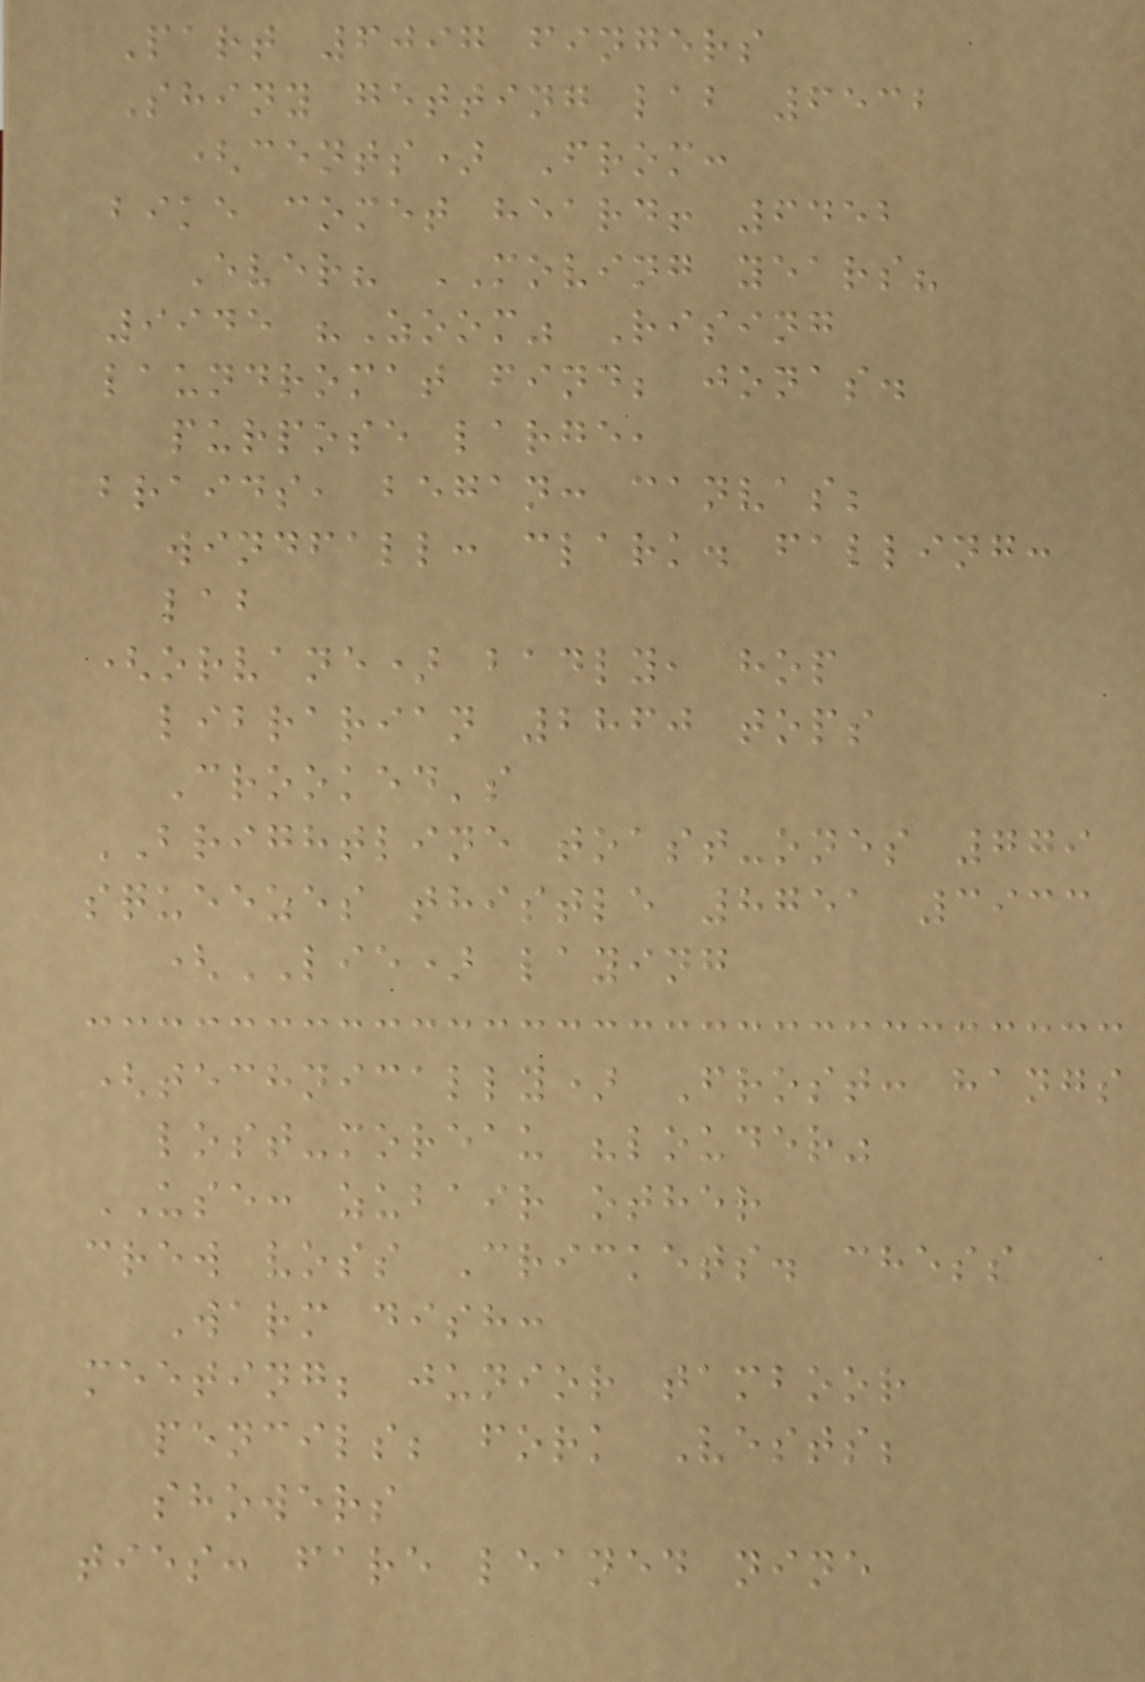Part 6097 fingers
Shiny getting lab 6532
(cents) From:
bike comet heard! 6452
Ever? MOVING years?
9945 "Zoom" Rising
laundromat find; jonas.
purpose large,
braids, began: canvas;
windfall: clark. falling:
lab
(orvane) badly, hop
librarian 2860 tops
Crooked's
BRIGHTLINE toast-ones 779
squeezes thistle 8751 3933
(LIE) laying
(technically) Frost: hangs
lost-moreau "louder"
USE: zubair other
crew voss Crickets. chess
Warm dish:
meeting; junior tamboor
pencils; fork Vests;
showers
ties: fare leaned nine
